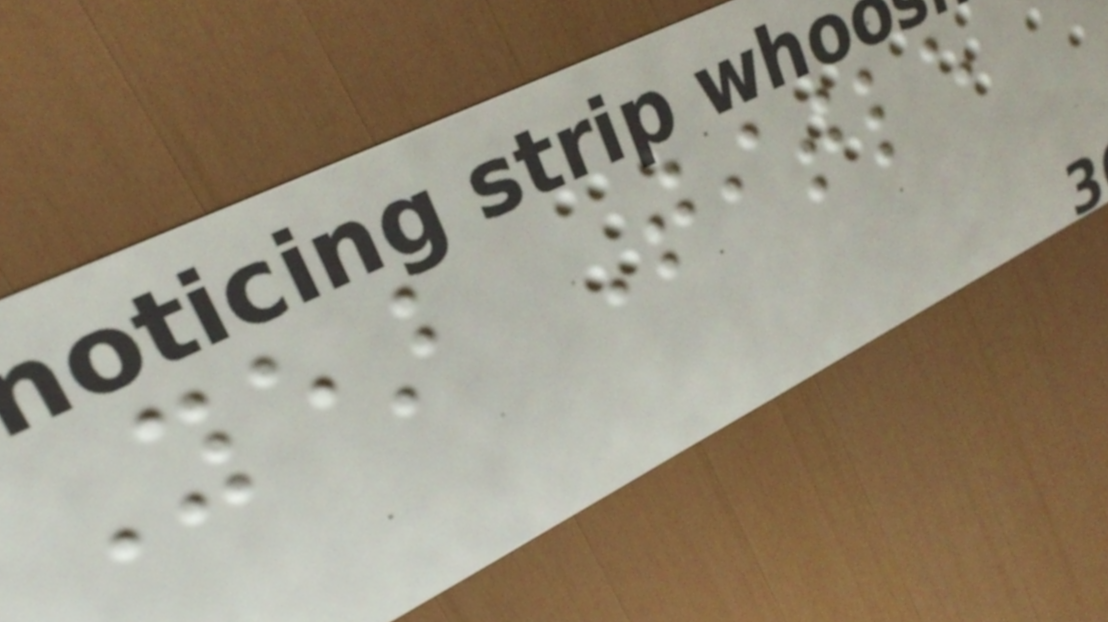Year Title
